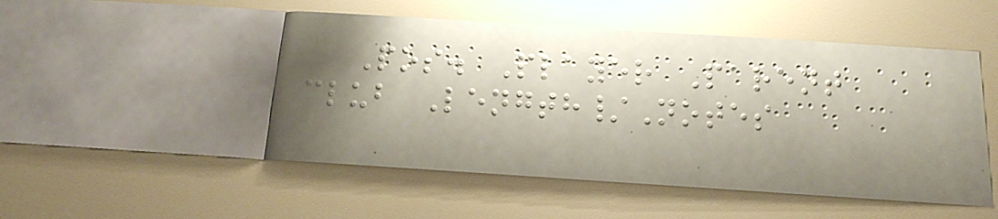Pos. Player Parent
club Length/Notes
